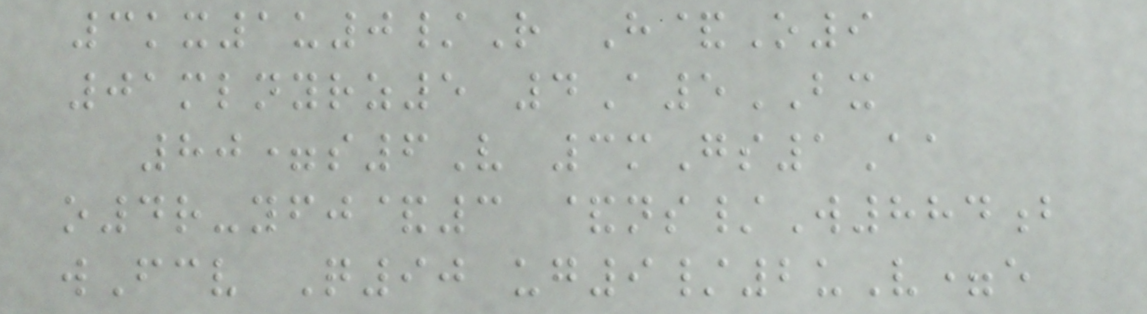3kx1u0/R H&O9
01mlnyrz5 4A5BX
80=s6V 3mGs1Aa
o4r-yfj&3 &ns/W884b
wFcv Q90 ug9/2uV=e
